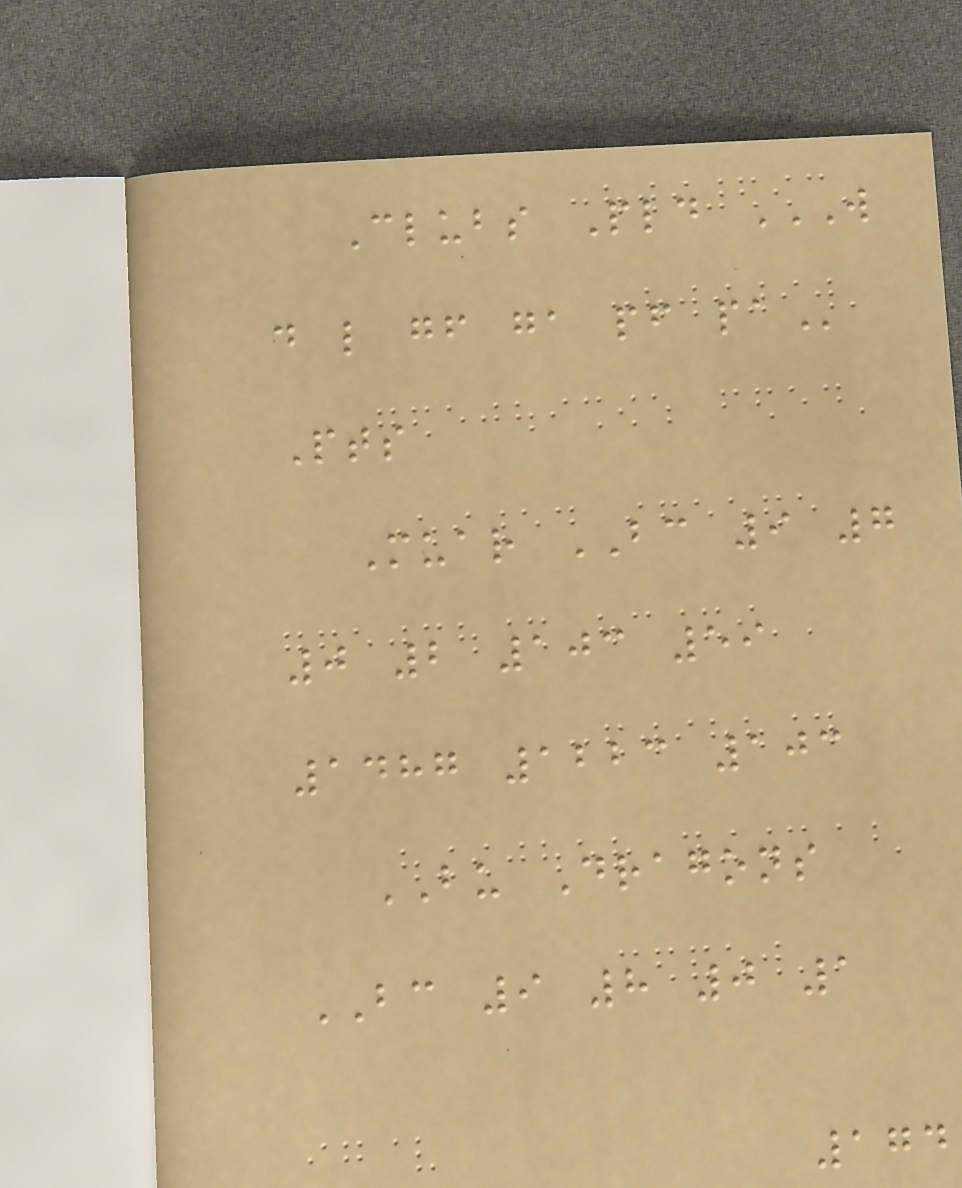Clubs Pld W
D L GF GA PF PA
Pts
Muar BC 9 7
0 2 103 59
1487 1223 103
BU Dragons
BC 9 8 0 1
174
